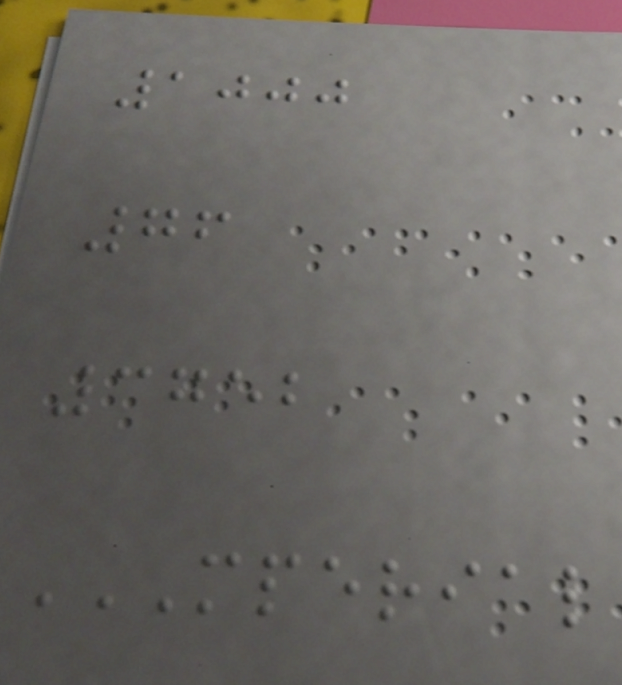1000
76
3752
MPERIAL
